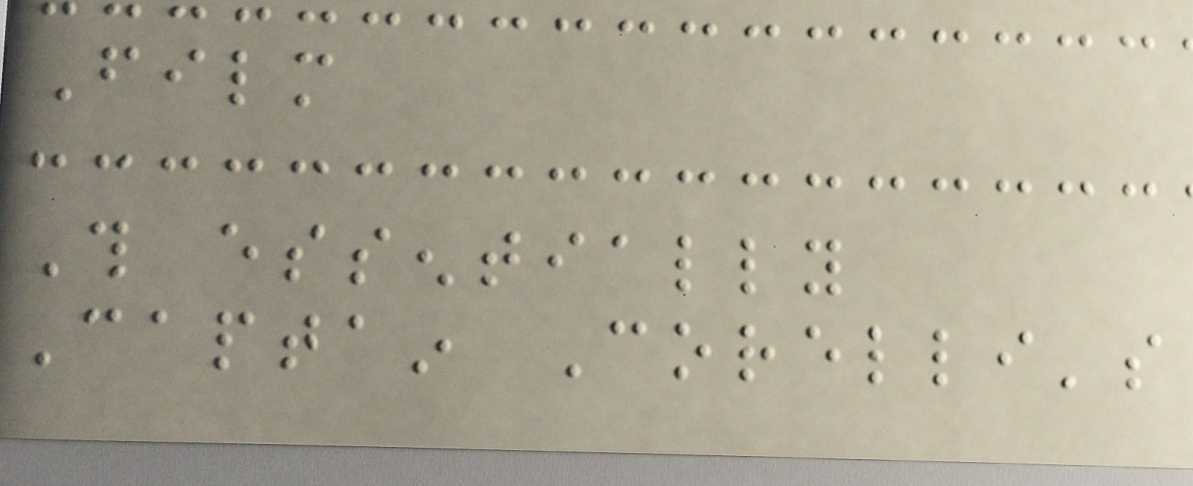Film
This essentially
Captain Corelli's
